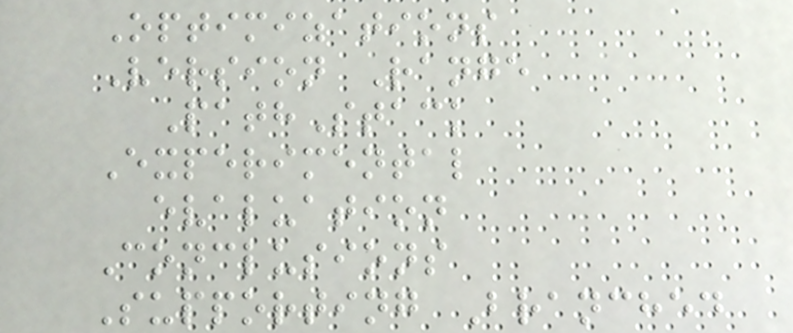Optimizations
Version Range
PathStack
Experimental
evaluation
Conclusions
Supporting Branched
